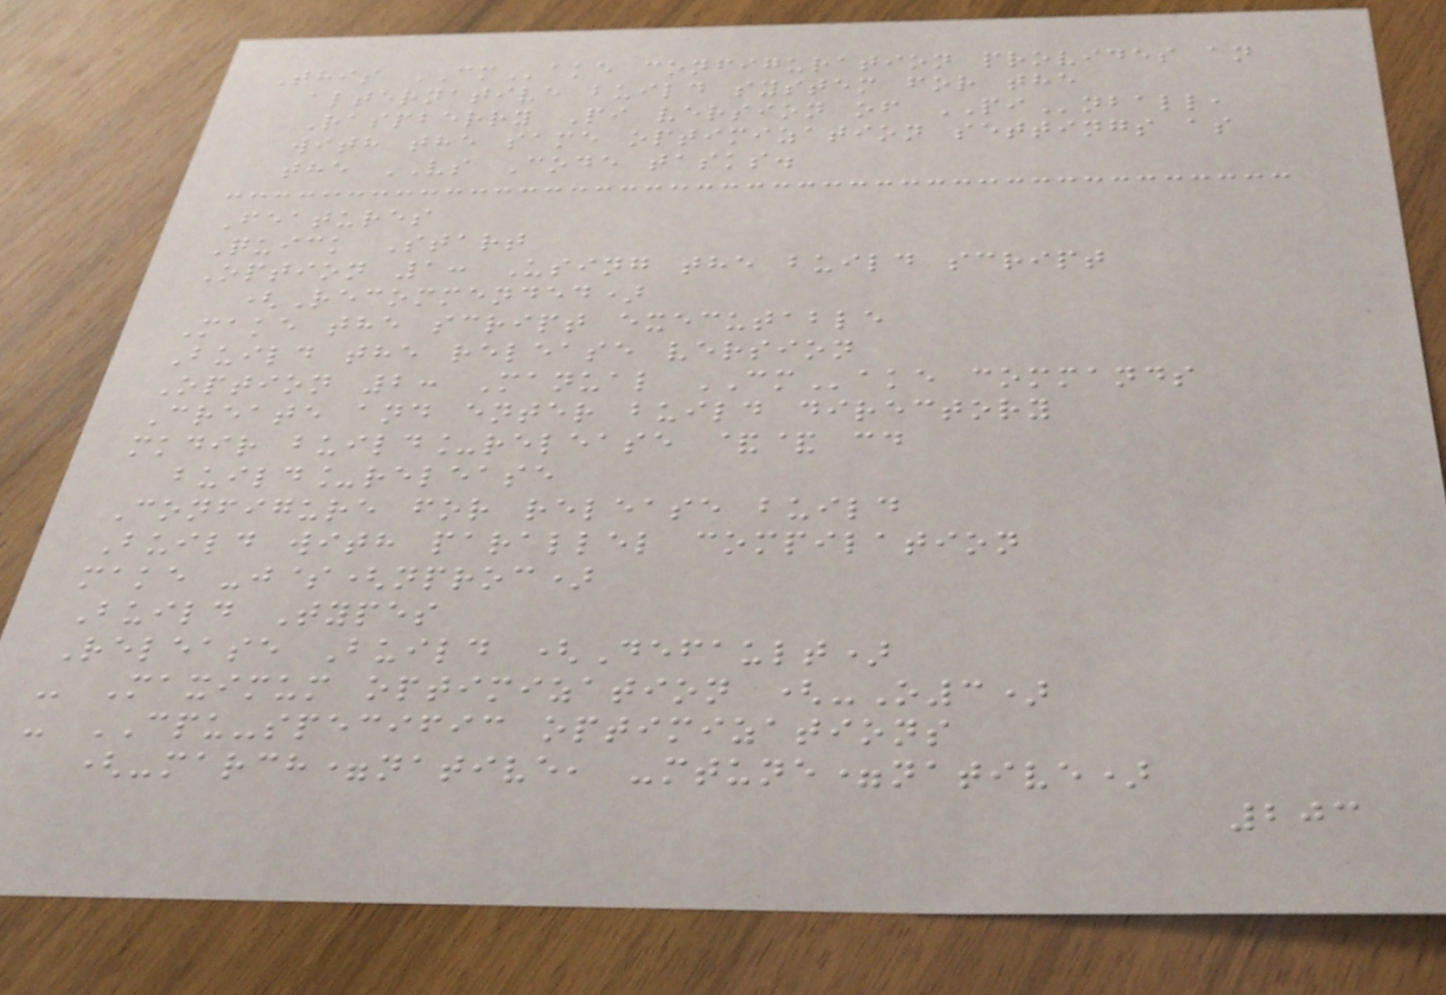This CMake configuration provides an
alternative build system for the
Raspberry Pi version of PInball,
with the same optimization settings as
the VS Code tasks.
Features
Quick Start
Option 1: Using the build script
(Recommended)
Make the script executable
Build the release version
Option 2: Manual CMake commands
Create and enter build directory
mkdir build_release && cd
build_release
Configure for release build
Build with parallel compilation
make -j$(nproc)
Build Types
Release Build (Default)
- Maximum optimization (-O3)
- CPU-specific optimizations
(-march=native, -mtune=native)
203
